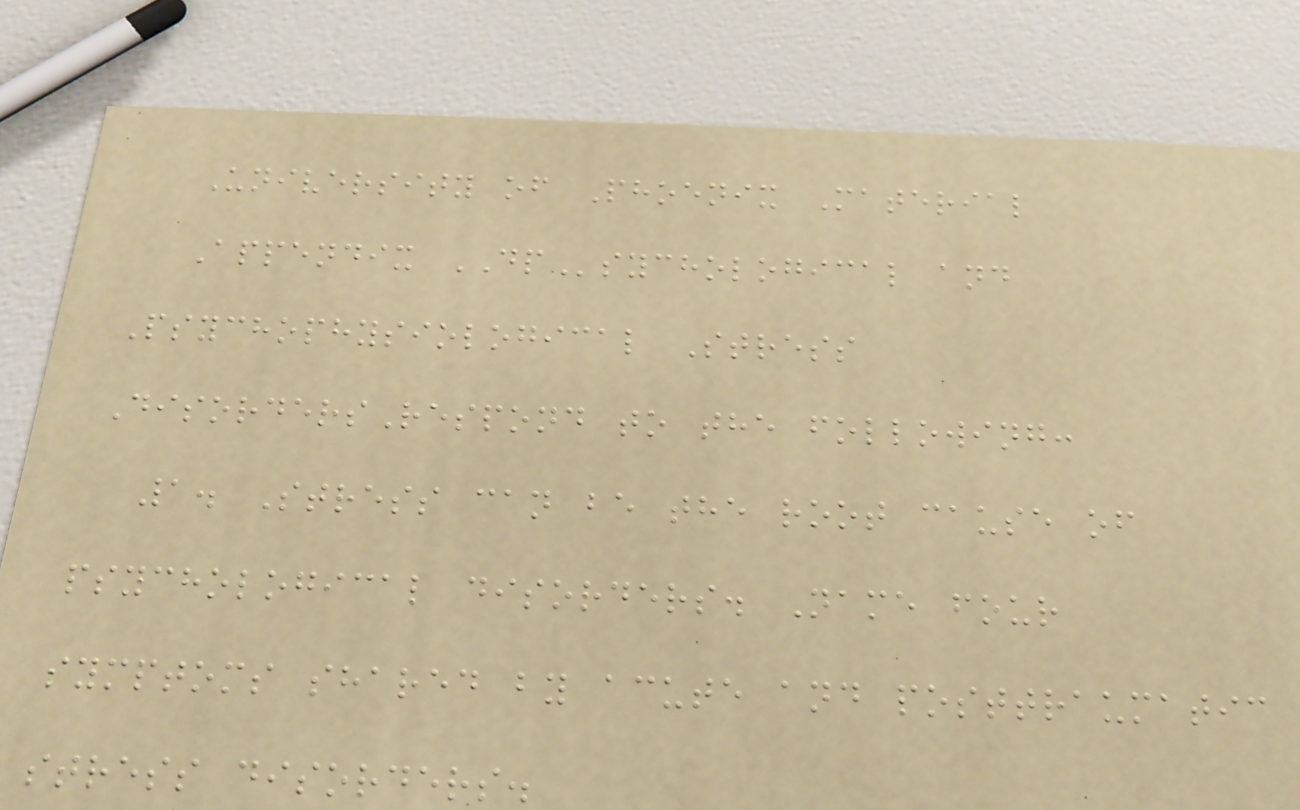University of Phoenix Material
Appendix DPsychological and
Psychophysiological Stress
DisordersRespond to the following:
1. Stress can be the root cause of
psychological disorders. Name four
symptoms shared by acute and posttraumatic
stress disorders.
